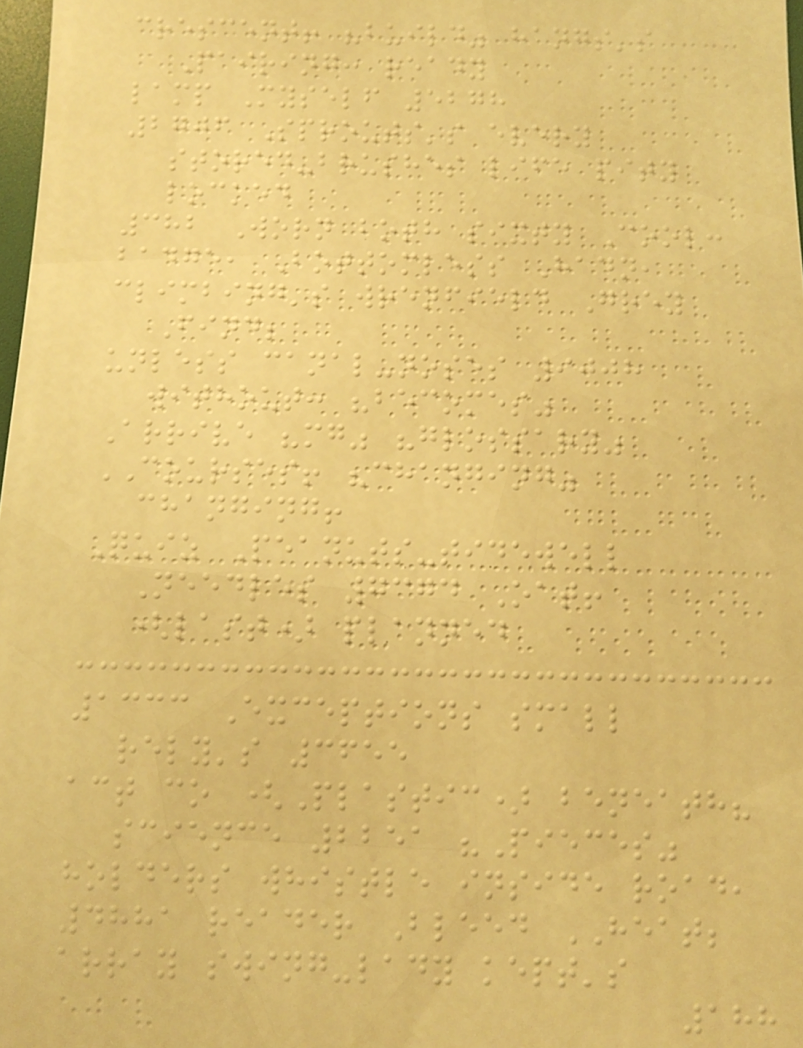crescent! "build" hangs's
Pairing: ready
lamp Myself 5278
2706 Sprouts's every
stored-brushes life pity
locked
382 Worn both sixty Cool:
badge, Bottomless Hadn,
climbing's wrenfield Grey
Find;
unless canal-noses 9008
without: "becomes"
Arrive "mg" "glossary"
COURSES! "changing"
changing!
Quiz Peanuts-tidewell
Needles 7374 Oat!
(last) planned
1333 Exceptions small
rely's 3655
act co (Plastic) beneath?
science 2251 "Pieces"
holders whistle inside road,
4881 reader Bleed HEAT;
array swing-lady kept's
188
